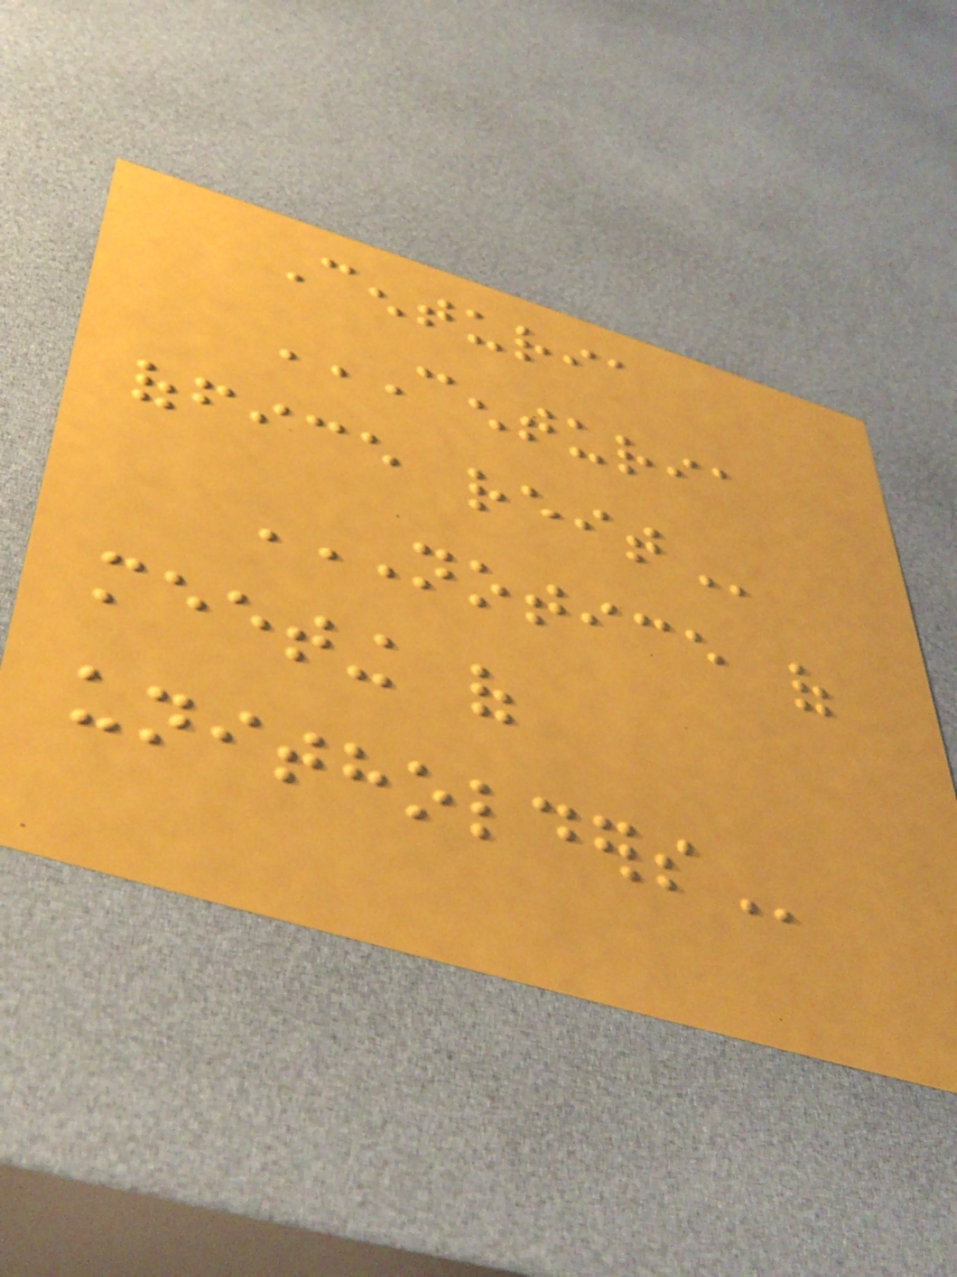Centuria
CENTURIA
OFFICE REIT
NOTICE OF
MEETING OF
UNITHOLDERS
